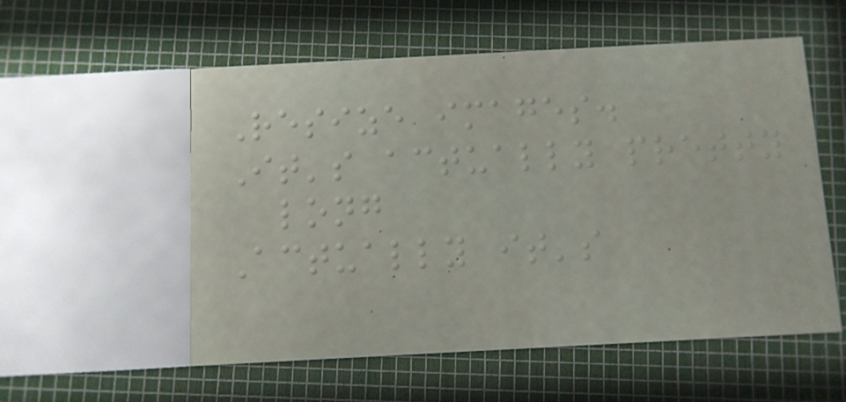Resize images.
It's actually pretty
long
Actually it's
